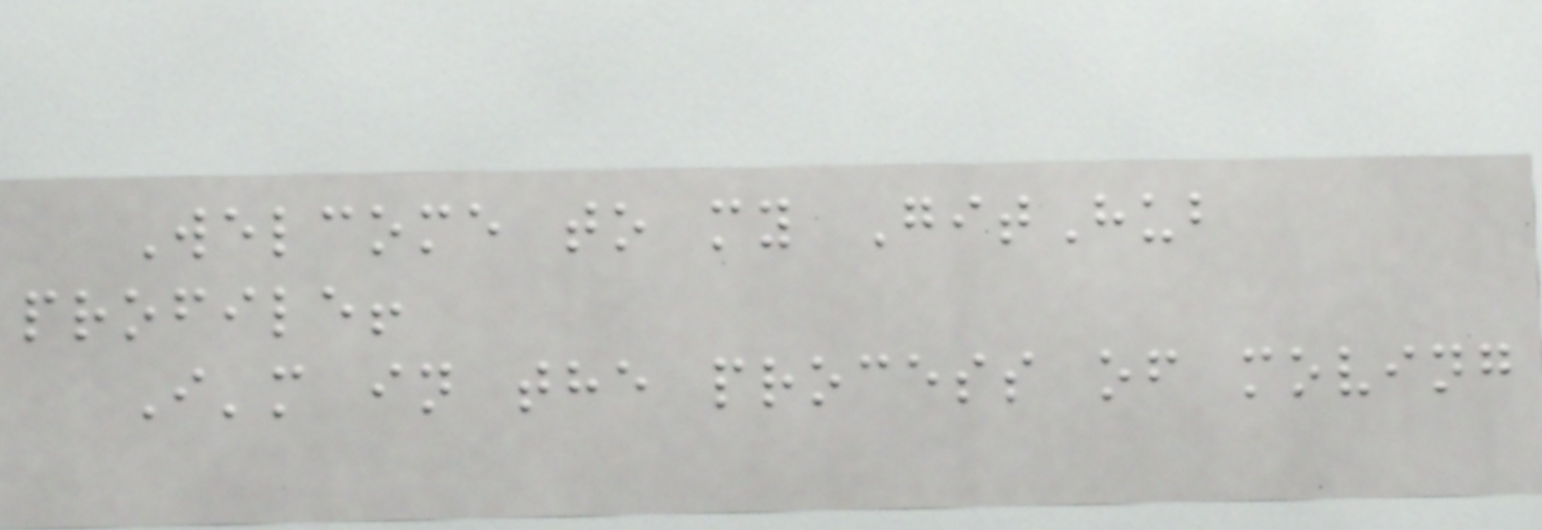Welcome to my GitHub
profile!
I'm in the process of moving
